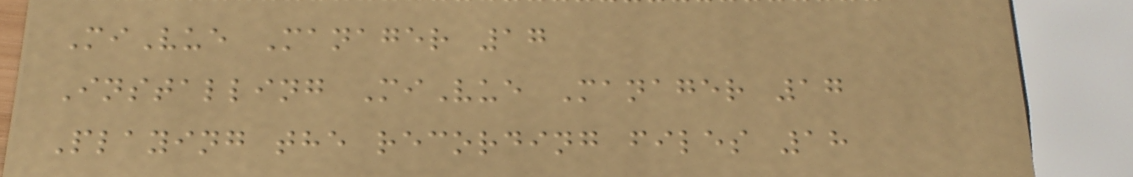MiVue Manager 17
Installing MiVue Manager 17
Playing the recording files 18
